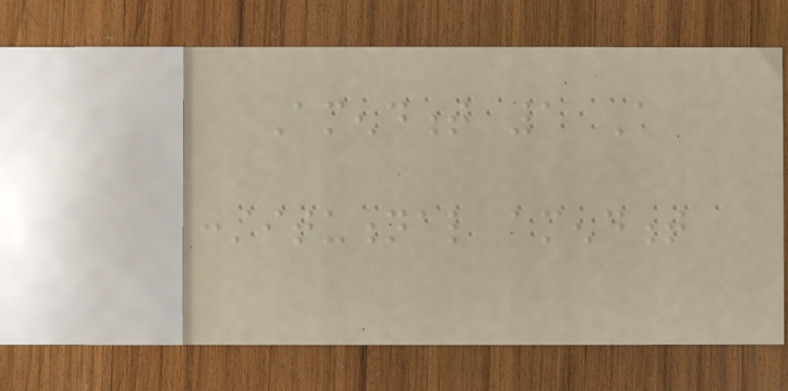Amendment 1 A
constitutional amendment
